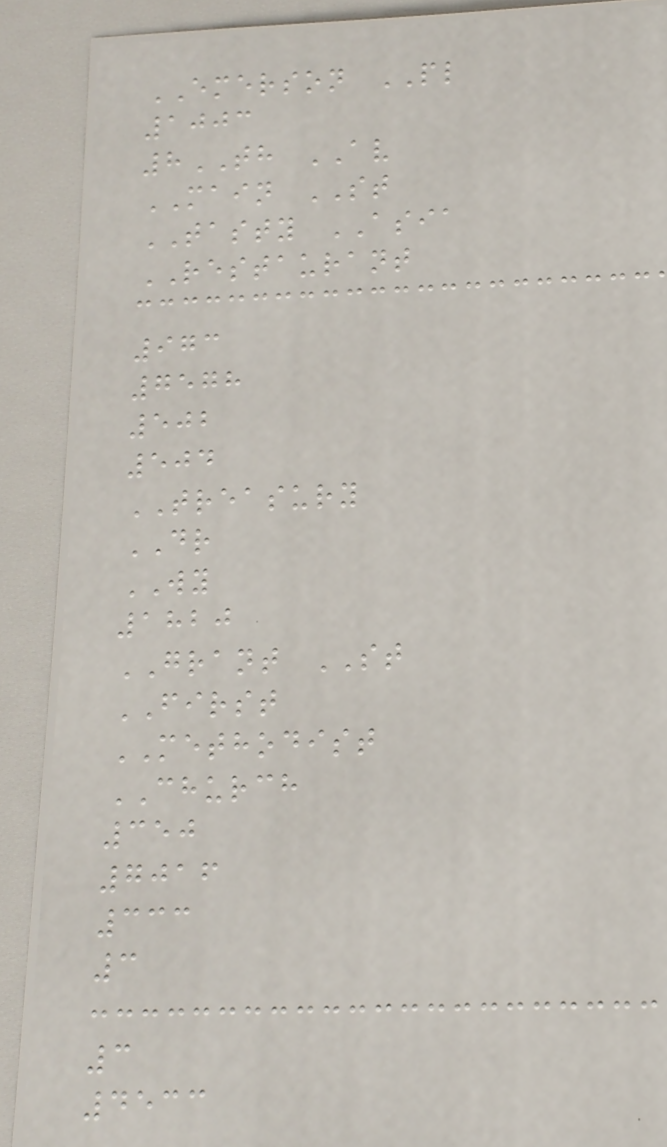EMERSON PL
1003
8TH AV
MAIN ST
TASTY ASIA
RESTAURANT
973
7578
502
504
TREASURY
DR
WY
1820
GRANT ST
FIRST
METHODIST
CHURCH
350
7016
333
3
3
4533
